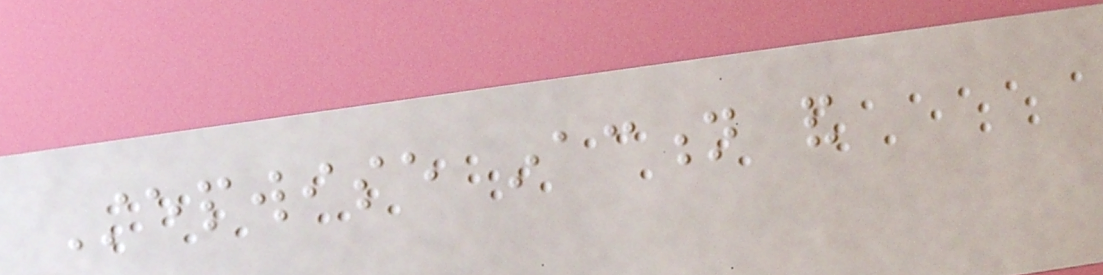Stepwise inaction and
